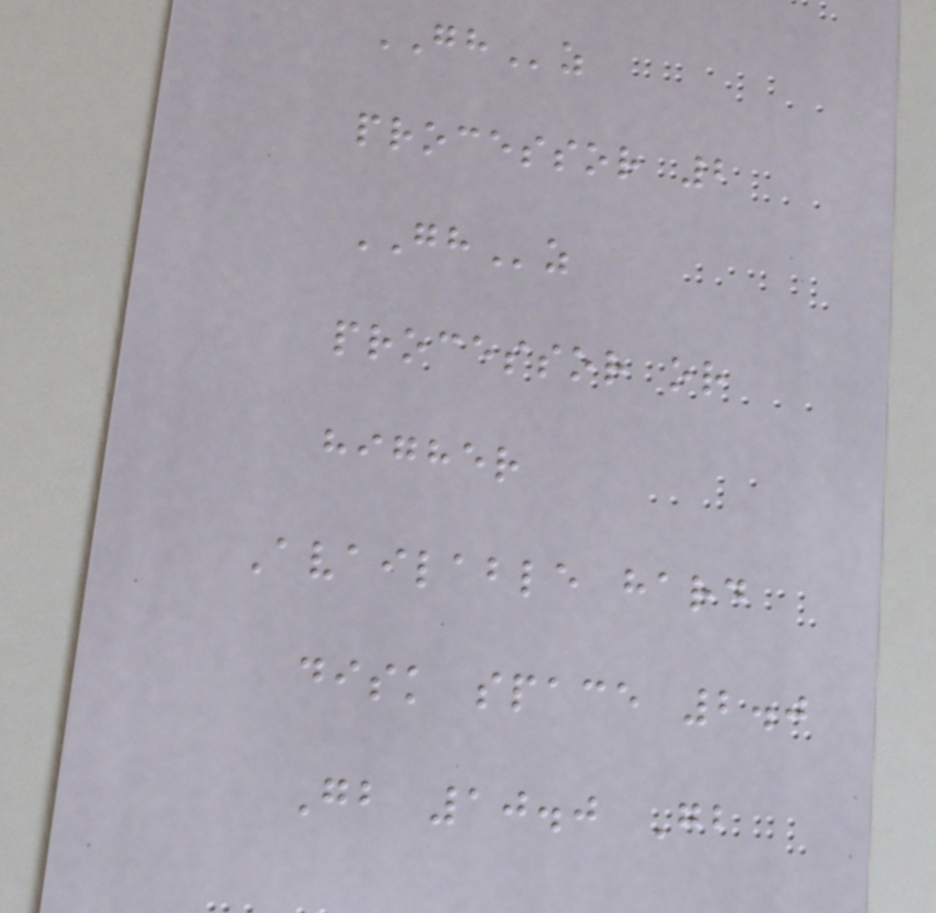GHz
processor 2
GHz
processor or
higher
Available hard
disk space 2.0
Gb 10.0 Gb
